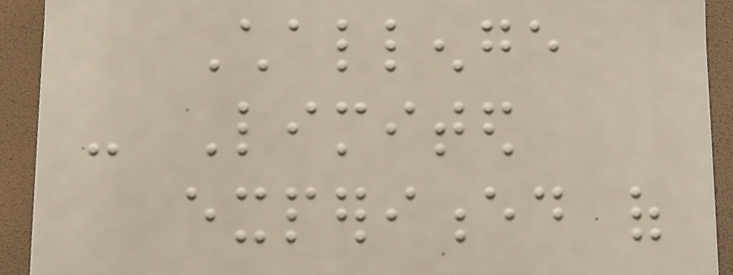Challenge
- Limited
experienced of
